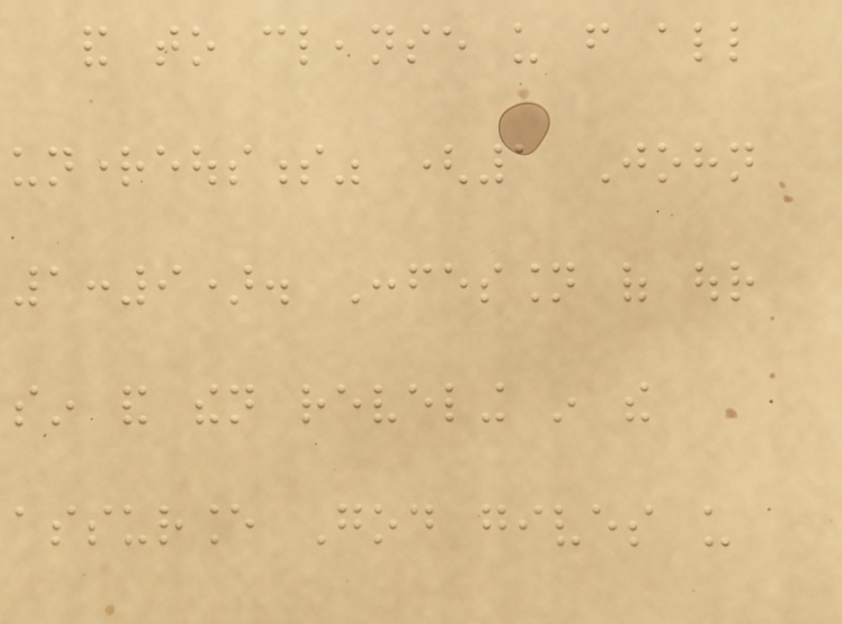and to cleanse us from all
unrighteousness" (1 John
1:9). Confession of our
sin and then reveling in the
assurance God gives us
